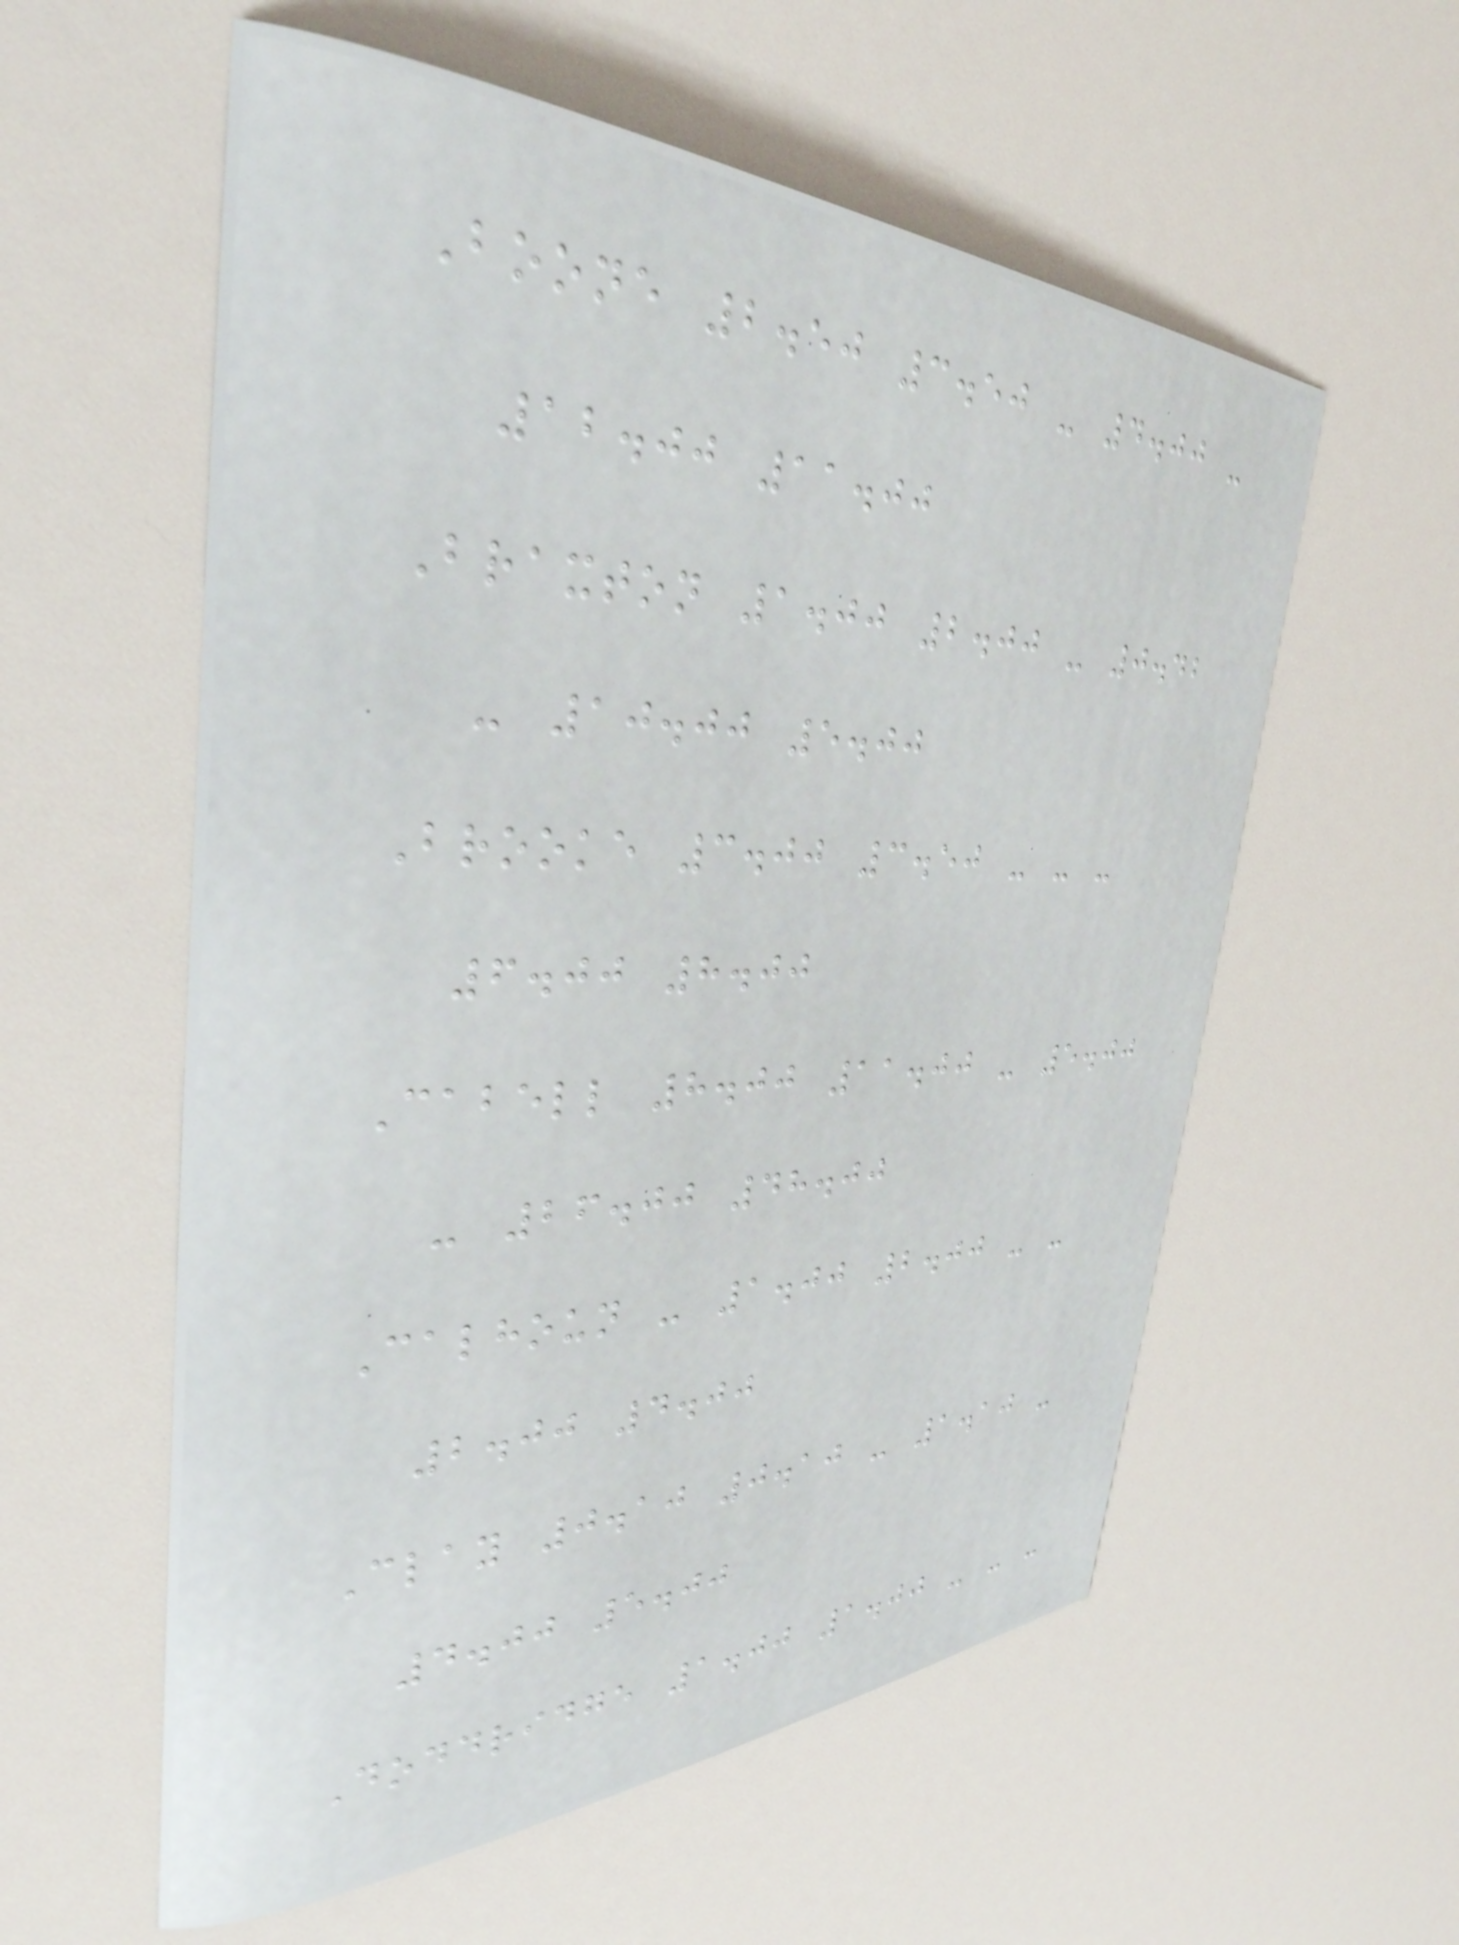Boone 2.50 3.50 - 4.00 -
12.00 11.00
Braxton 1.00 2.00 - 0.42
- 10.00 5.00
Brooke 3.00 3.50 - - -
6.00 8.00
Cabell 8.00 11.00 - 5.00
- 26.00 48.00
Calhoun - 1.00 2.00 - -
2.00 4.00
Clay 0.10 0.10 - 1.10 -
4.00 5.00
Doddridge 1.00 1.00 - - -
